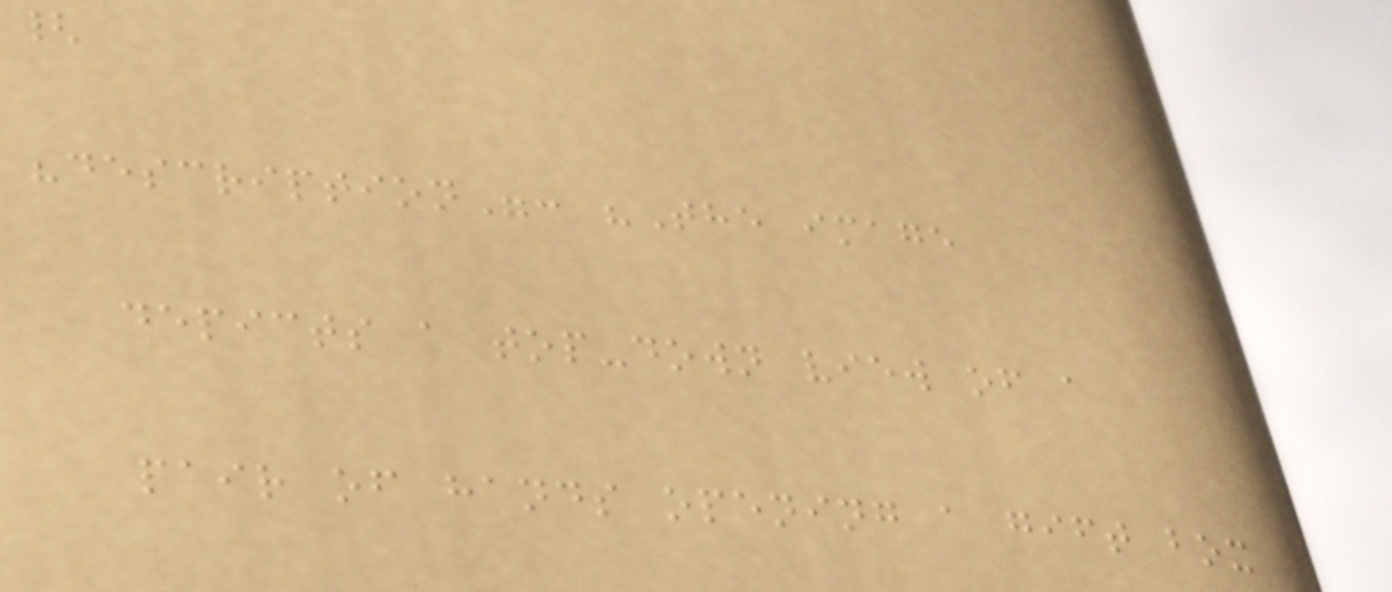{
"description": "The image
depicts a top-down view of a
pair of hands opening a gift box
